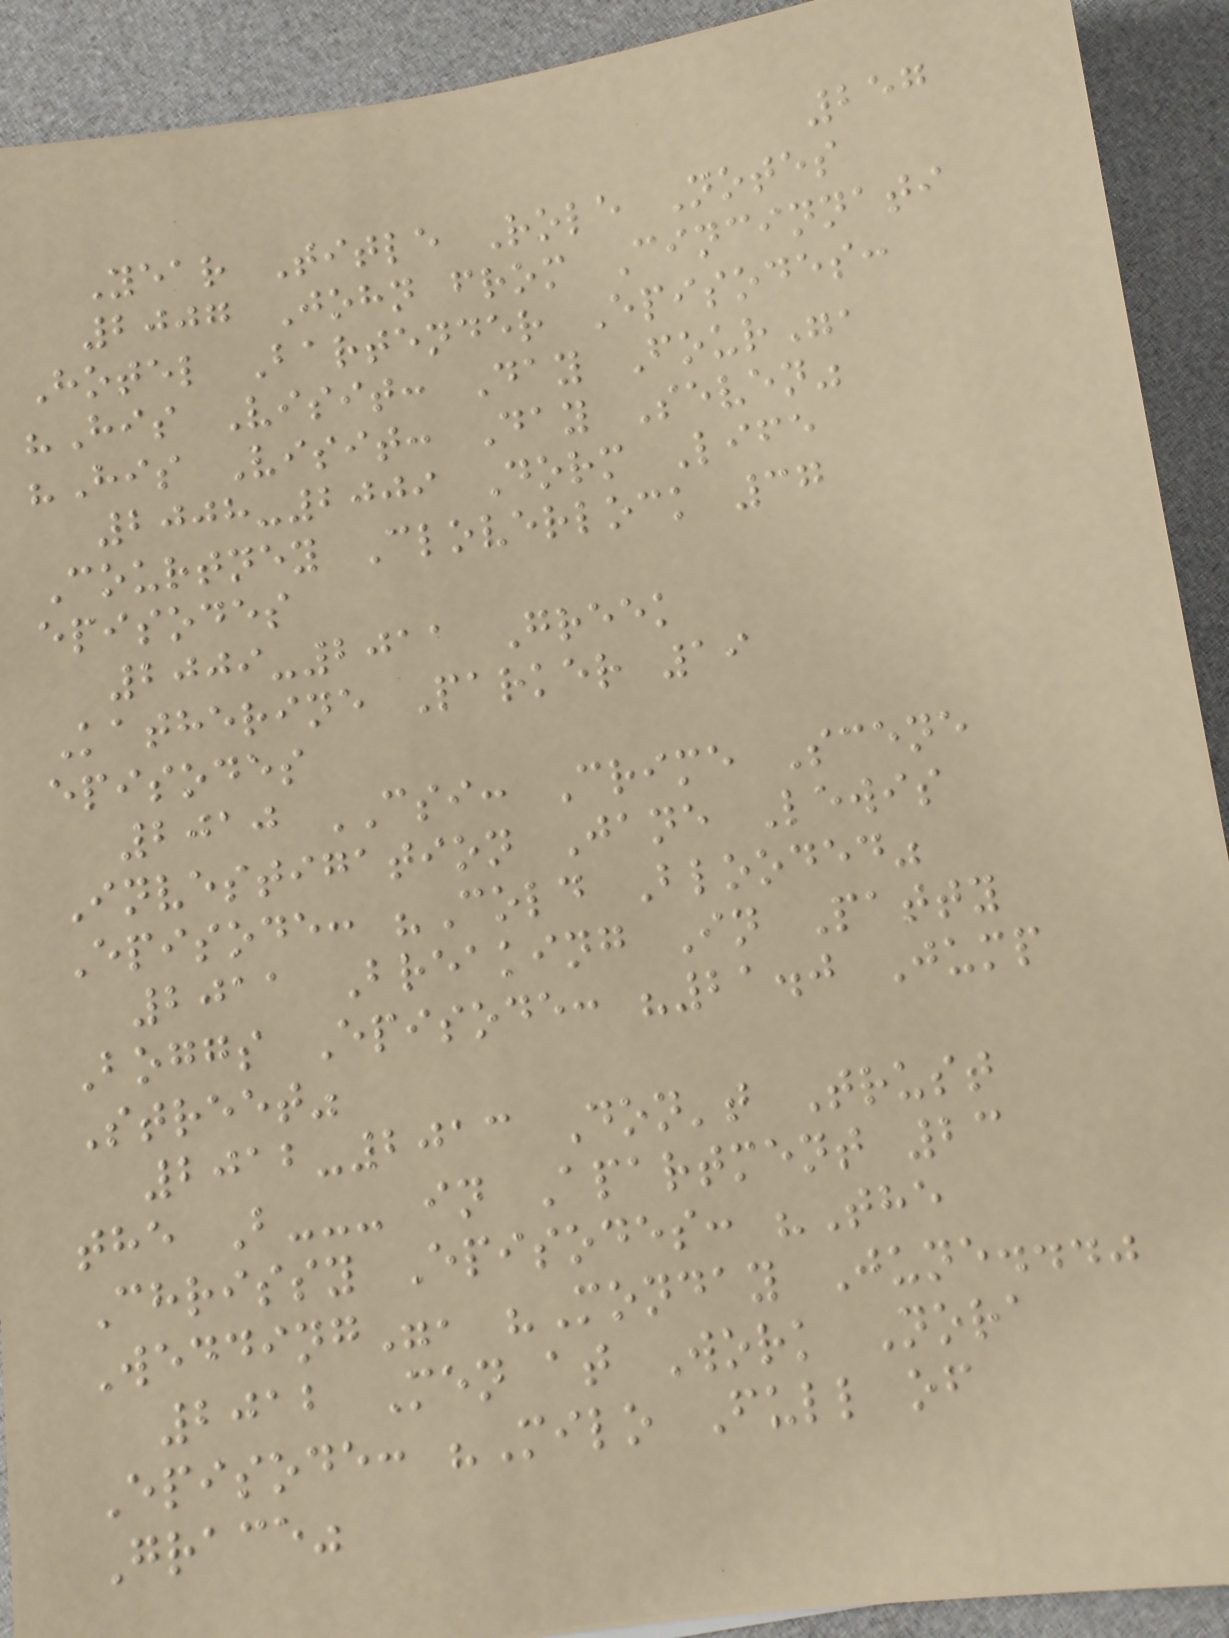257
Year Title Role Notes
2007 John from Cincinnati
Hotel Bartender Episodes:
"His Visit: Day Four",
"His Visit: Day Seven"
2008-2009 Dorm Life
Courtney Cloverlock 37
episodes
2009-2011 Greek
Katherine Parker 19
episodes
2010 CSI: Crime Scene
Investigation Jane Lewis
Episode: "Cold Blooded"
2011 Breaking In Patty
Boggs Episode: "21.0 Jump
Street"
2012-2013 Don't Trust
the B--- in Apartment 23
Chrissy Episodes: "The
Wedding", "Monday June..."
2012 Men at Work Nora
Episode: "Milo Full of
Grace"
